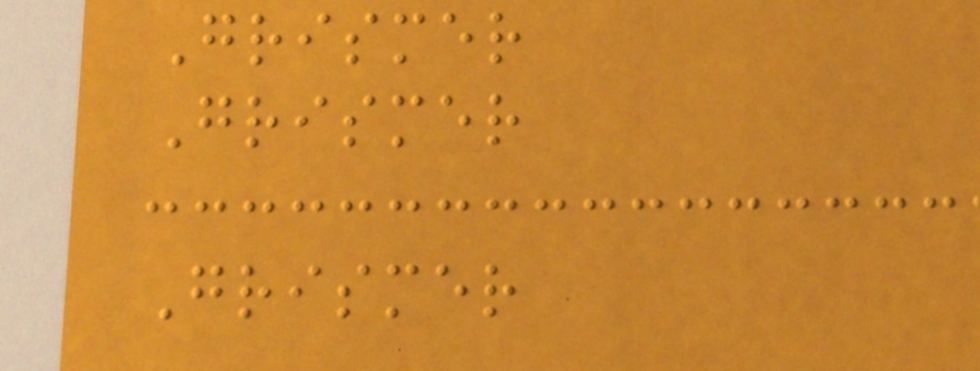Grismer
Grismer
Grismer
